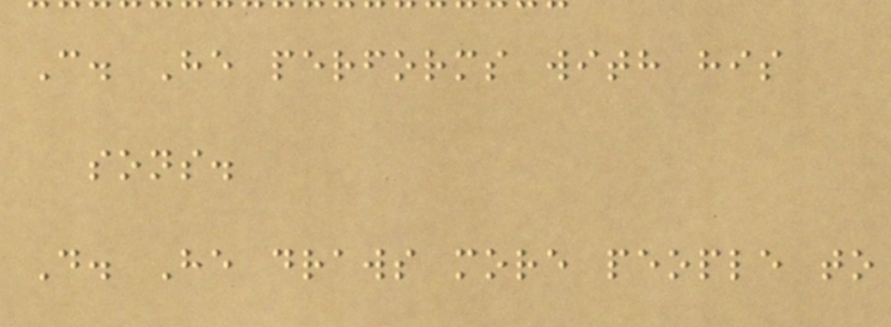C. He performs with his
sons.
D. He draws more people to
